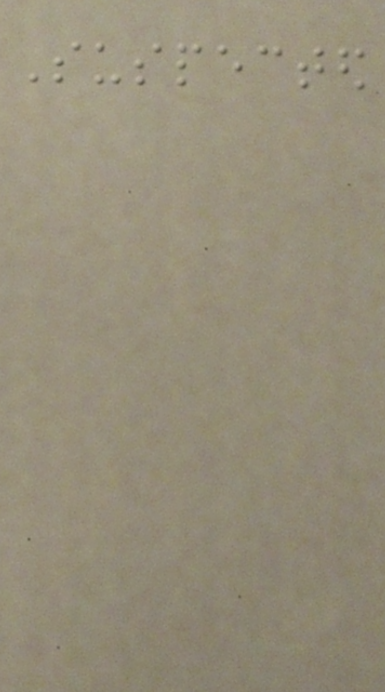Suspected
